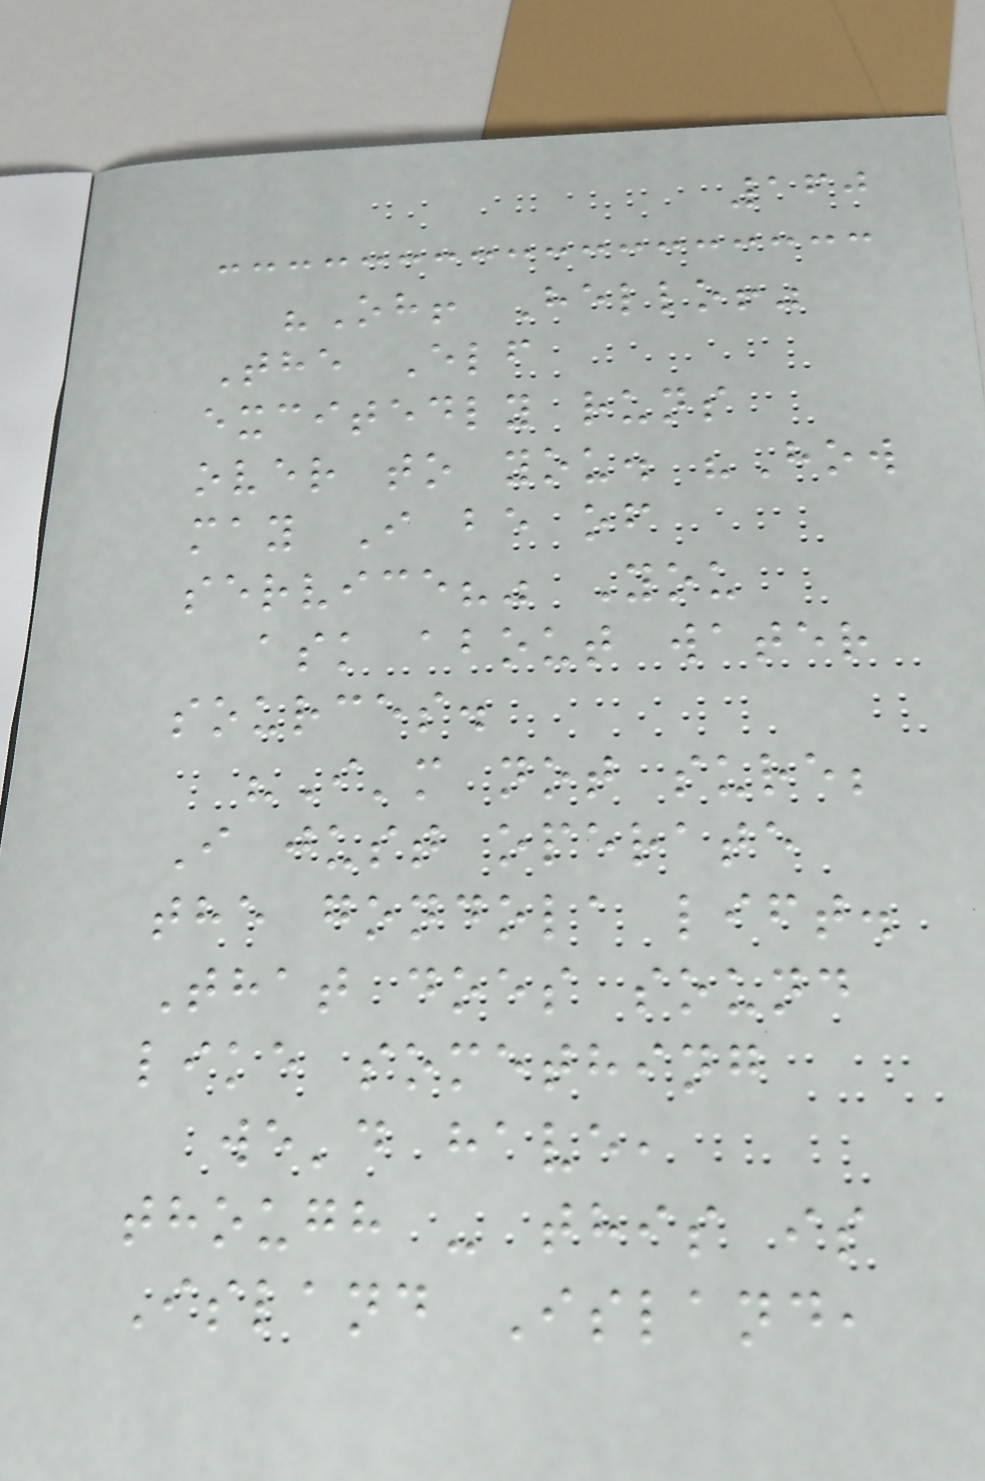160
"Oh! Hello!"
The Elf
excitedly runs
over to you. "How
may I be of
service?" You
ask about water
sources.
"I'm not sure;
I just operate
the gondola lift.
That does sound
like something
we'd have,
though - this is
Island Island,
